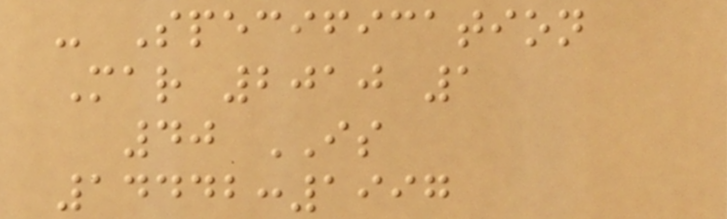- Specification
Mar 2010 1
40 IS
14442:1997
